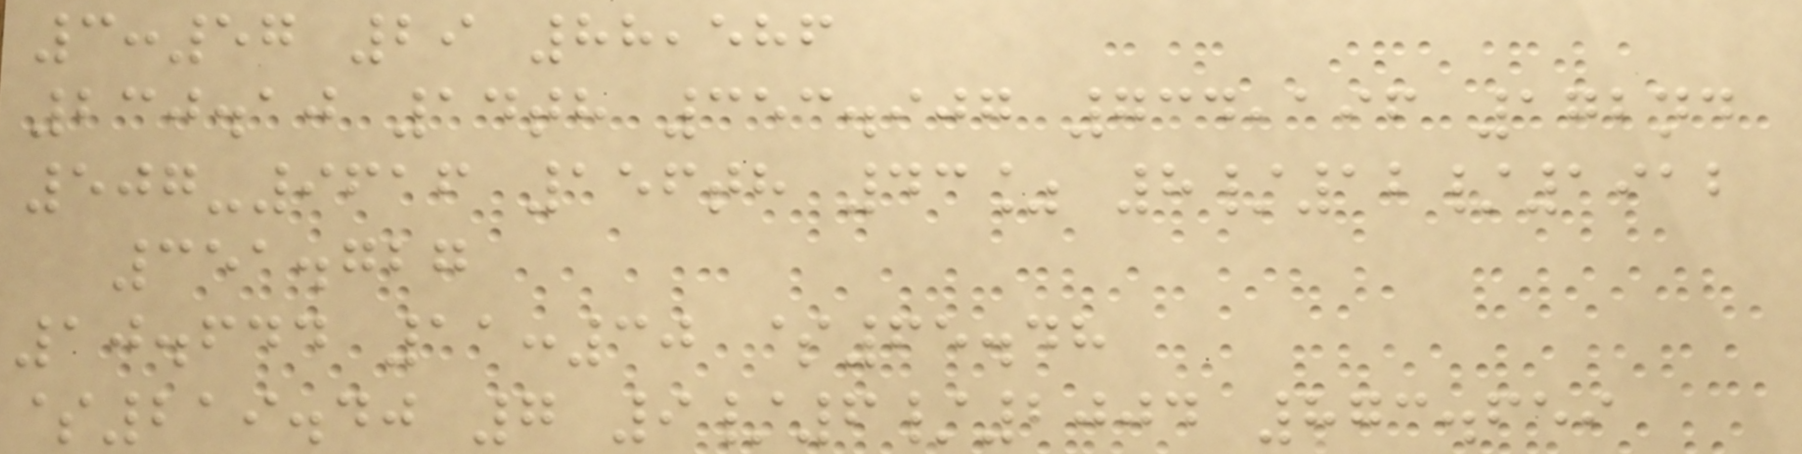3:57 29 88,586
230.10 14th 353.907 734,196 172nd
507-9616 156th 43% 8/12/1912
351.727
10.644 11:30 $65.48
$219.40 7 9/6/2004 873.659
